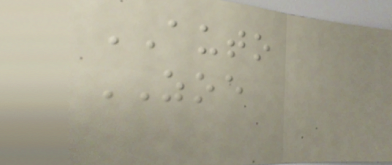AUTO
ZOE
